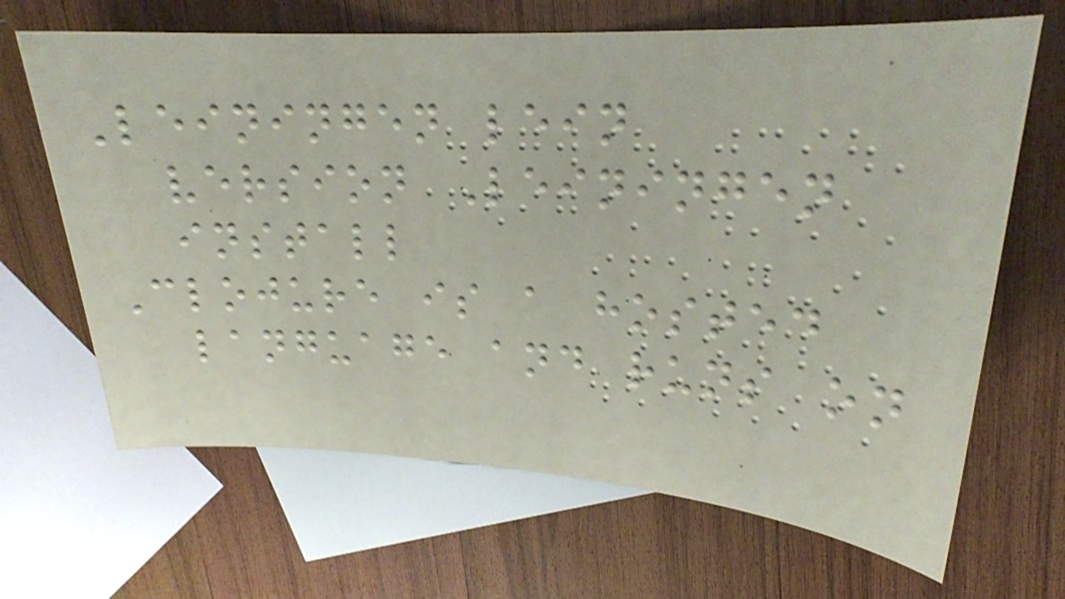Leiningen lein
version Leiningen
install
Clojure is a hosted
language and runs on
